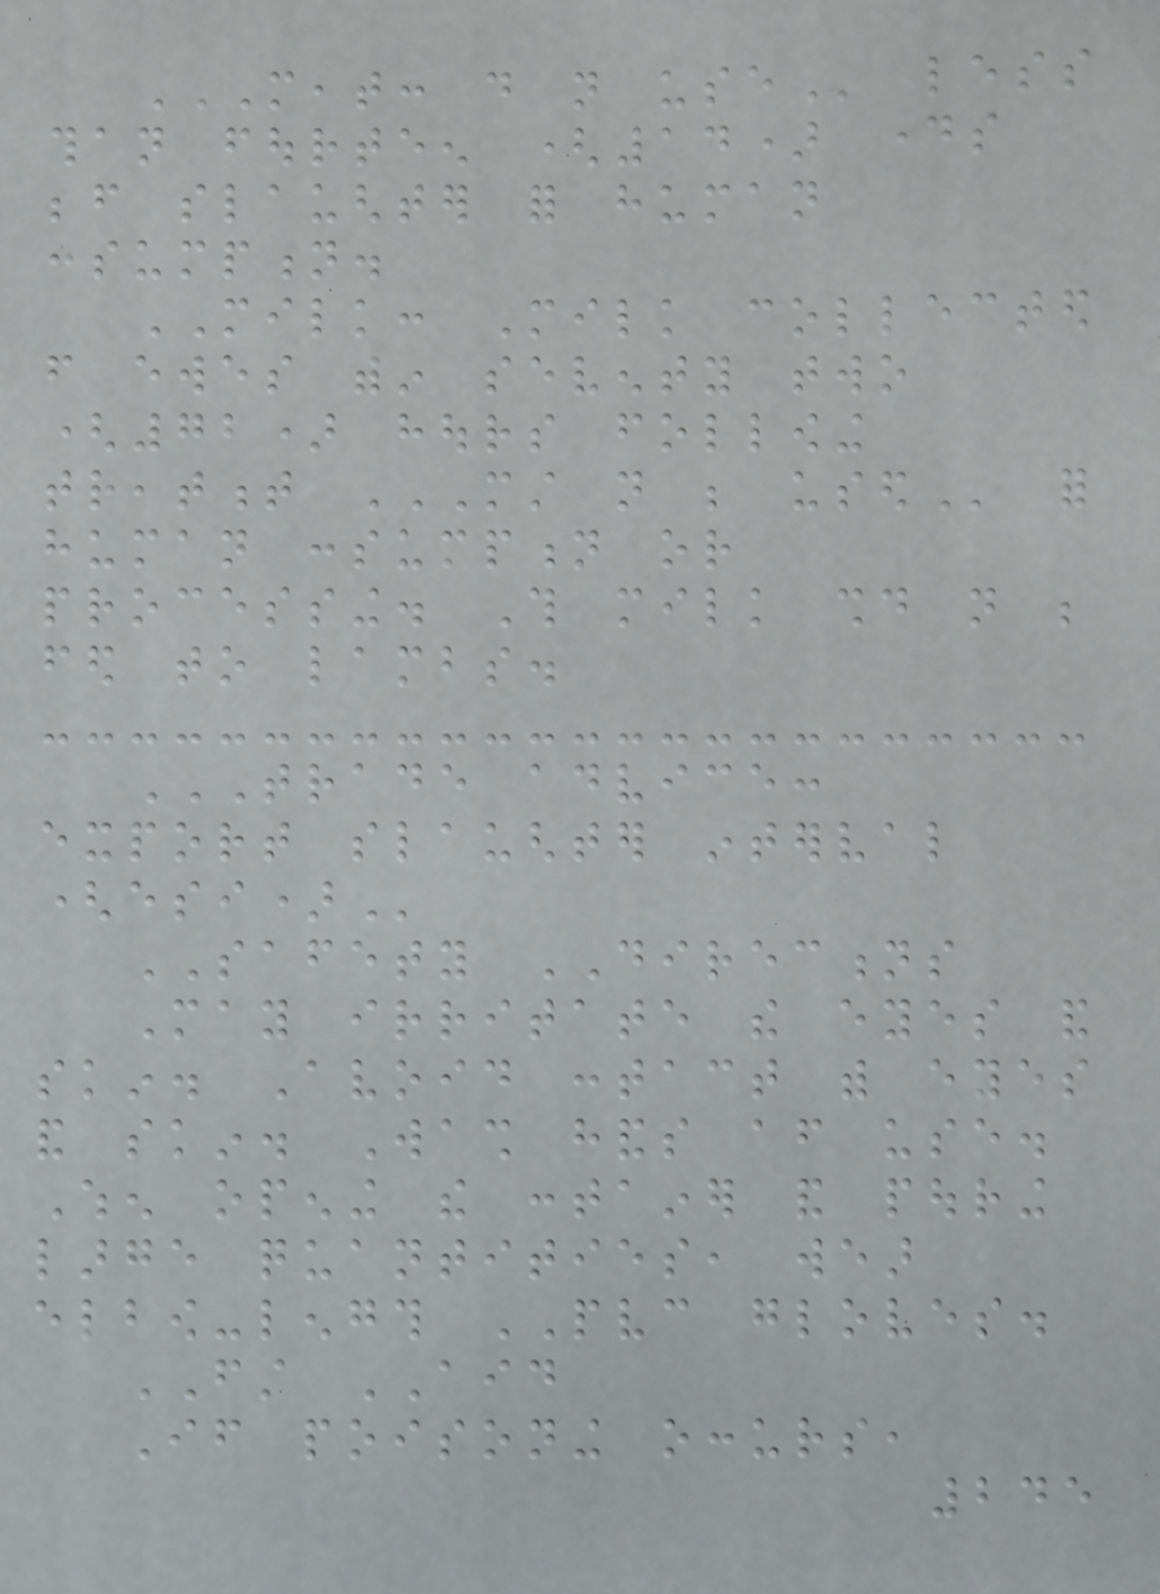MEAT: DO NOT USE less
than fourteen (14) days
before slaughter for human
consumption.
MILK: Milk collected
from ewes within seventy two
(72) hours following
treatment MUST NOT BE USED for
human consumption or
processing. This milk should not be
fed to lambs.
TRADE ADVICE:
EXPORT SLAUGHTER INTERVAL
(ESI)
SAFETY DIRECTIONS
May irritate the eyes and
skin. Avoid contact with eyes
and skin. Wash hands after use.
When opening the container and pouring
large quantities, wear
elbow-length PVC gloves.
FIRST AID
If poisoning occurs,
245
